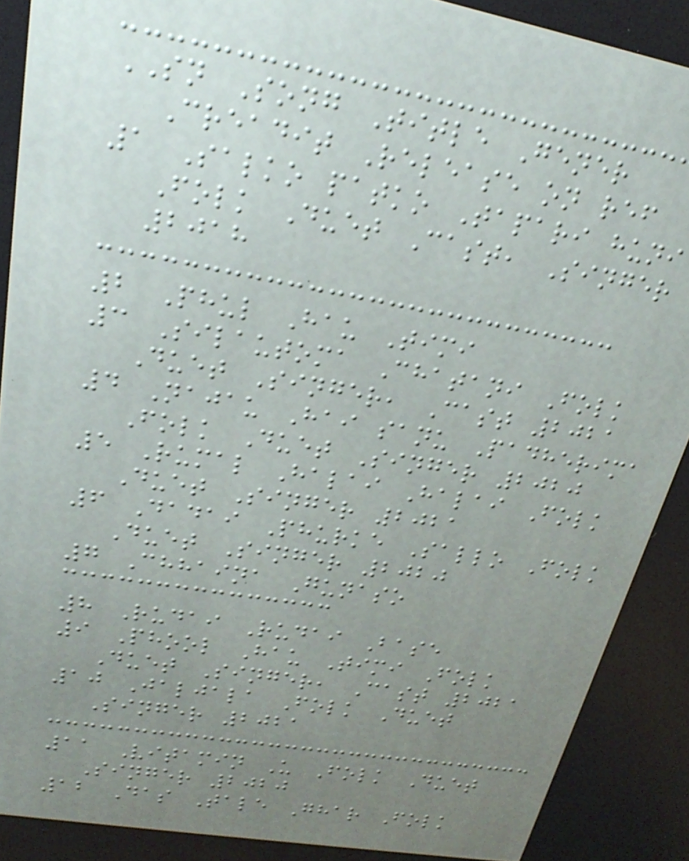SN Song Title Gener
Creadit Release on ref
1 Salko patko Tapari huni
Folk Duet Cast, Singer
2018
2 Phul Hau Timi
3 Silautoma Chatani Folk
Duet Singer, Cast 2021
4 Najau Hai sanu Padherima
Folk Duet Singer 2020
5 Rumal Halai Halai Folk
Duet Singer 2021
6 Dadai Phurke Sallo Folk
Duet Singer 2020
7 Chhaina Gunaso
8 Rudai Rudai Base
9 Phool Hau Timi Folk
Duet Singer, Cast 2021
10 Jaljala Folk Duet
Singer 2021
11 Vitamin U Folk Duet
Singer 2020
12 Das Tale Ghar Folk
